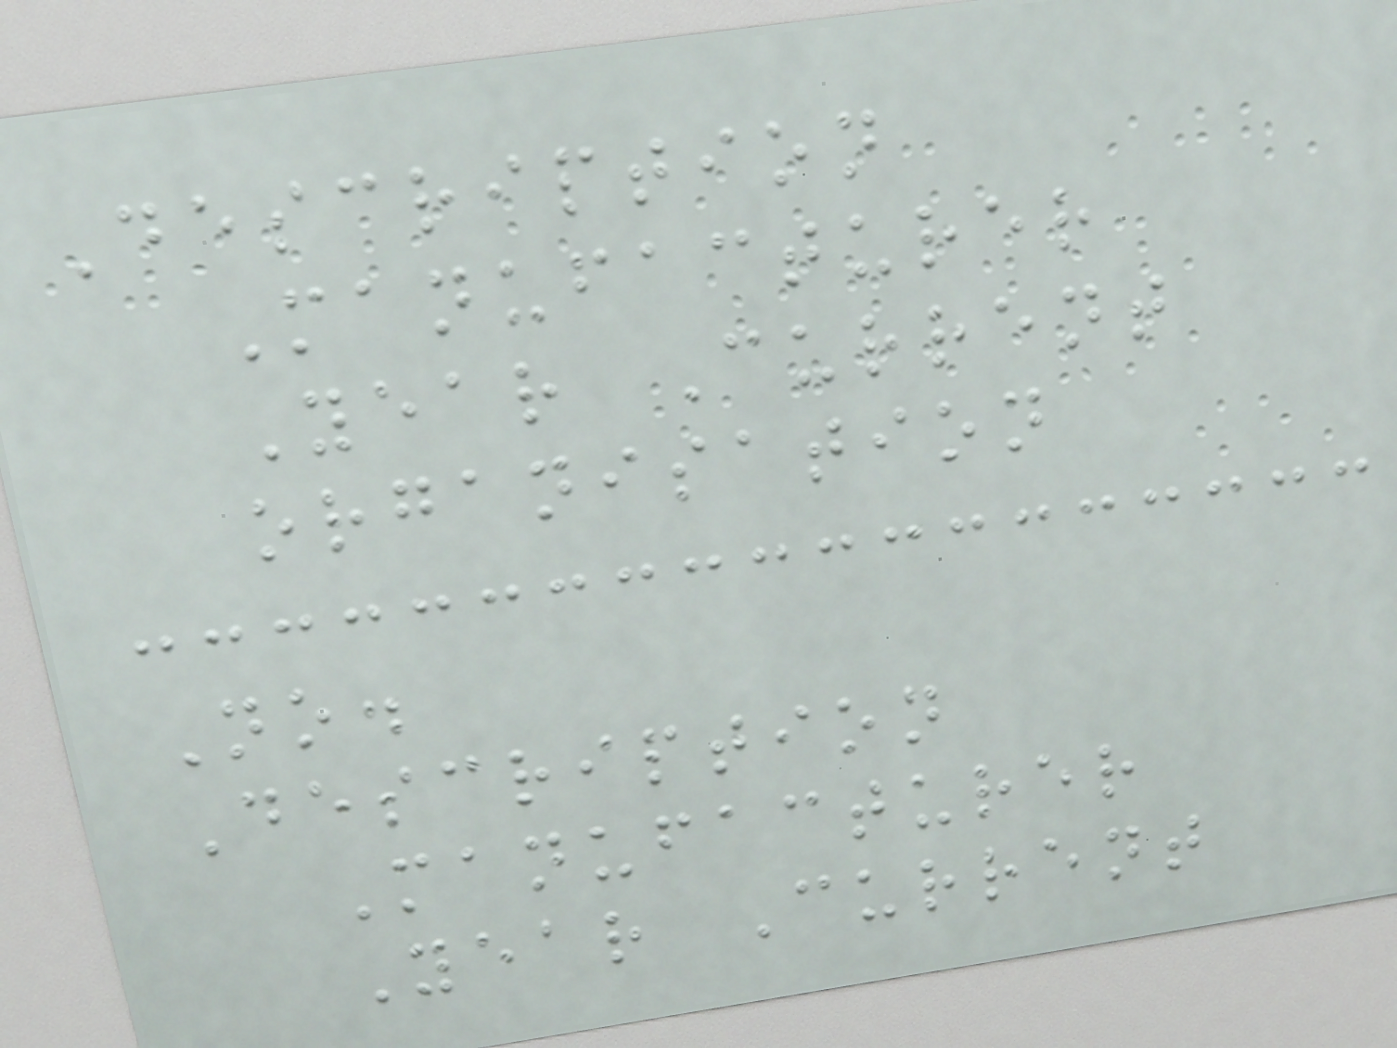Description
Manufacturer
Year Current
organisation
No.
Description
Manufacturer
Year Current
